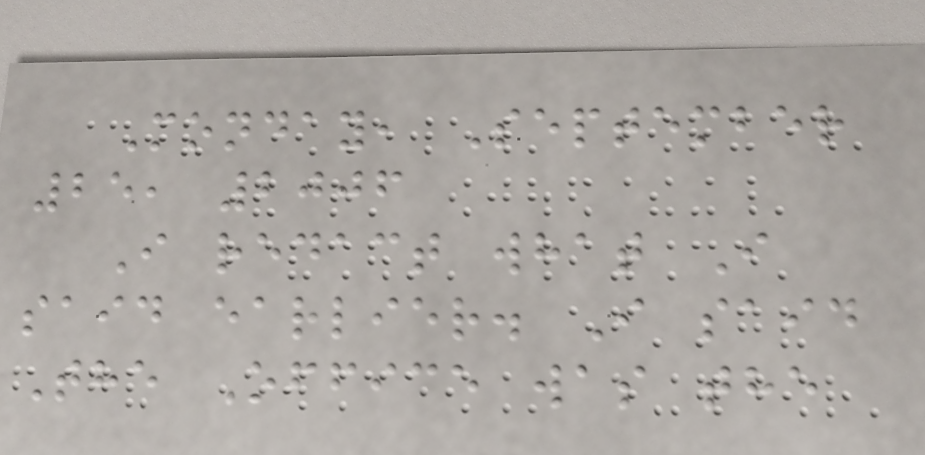Monday, September
25, 2006
I redact what I
said earlier. I said
The Office was the
